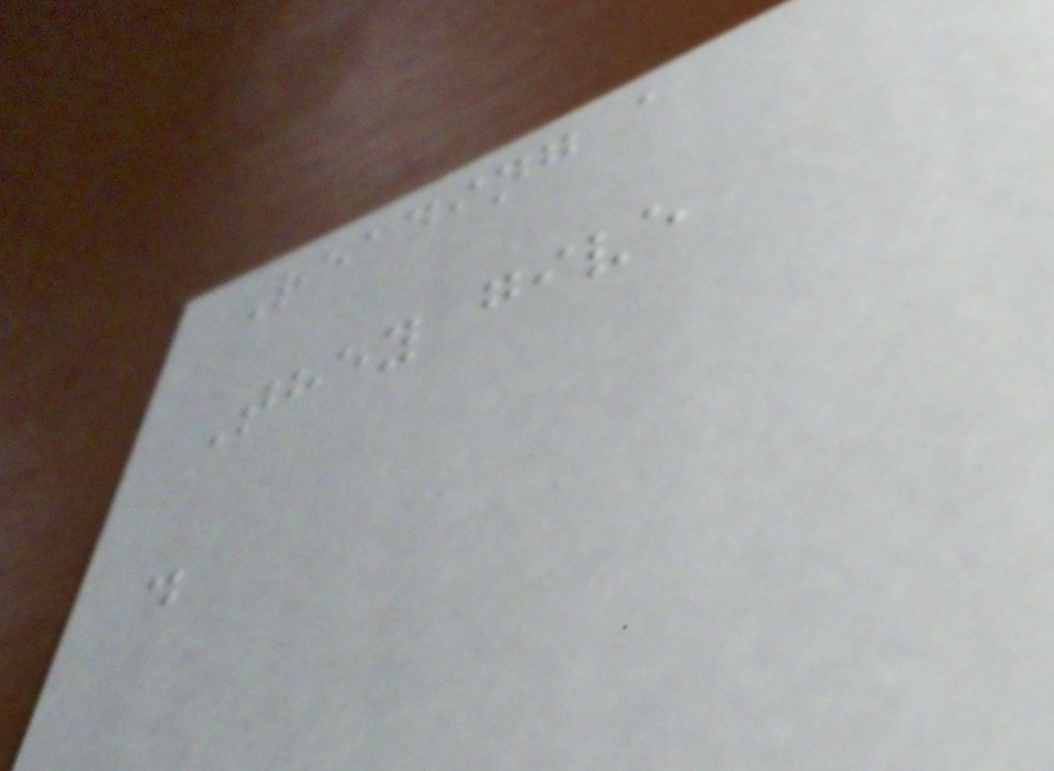Reading a
They give
.
